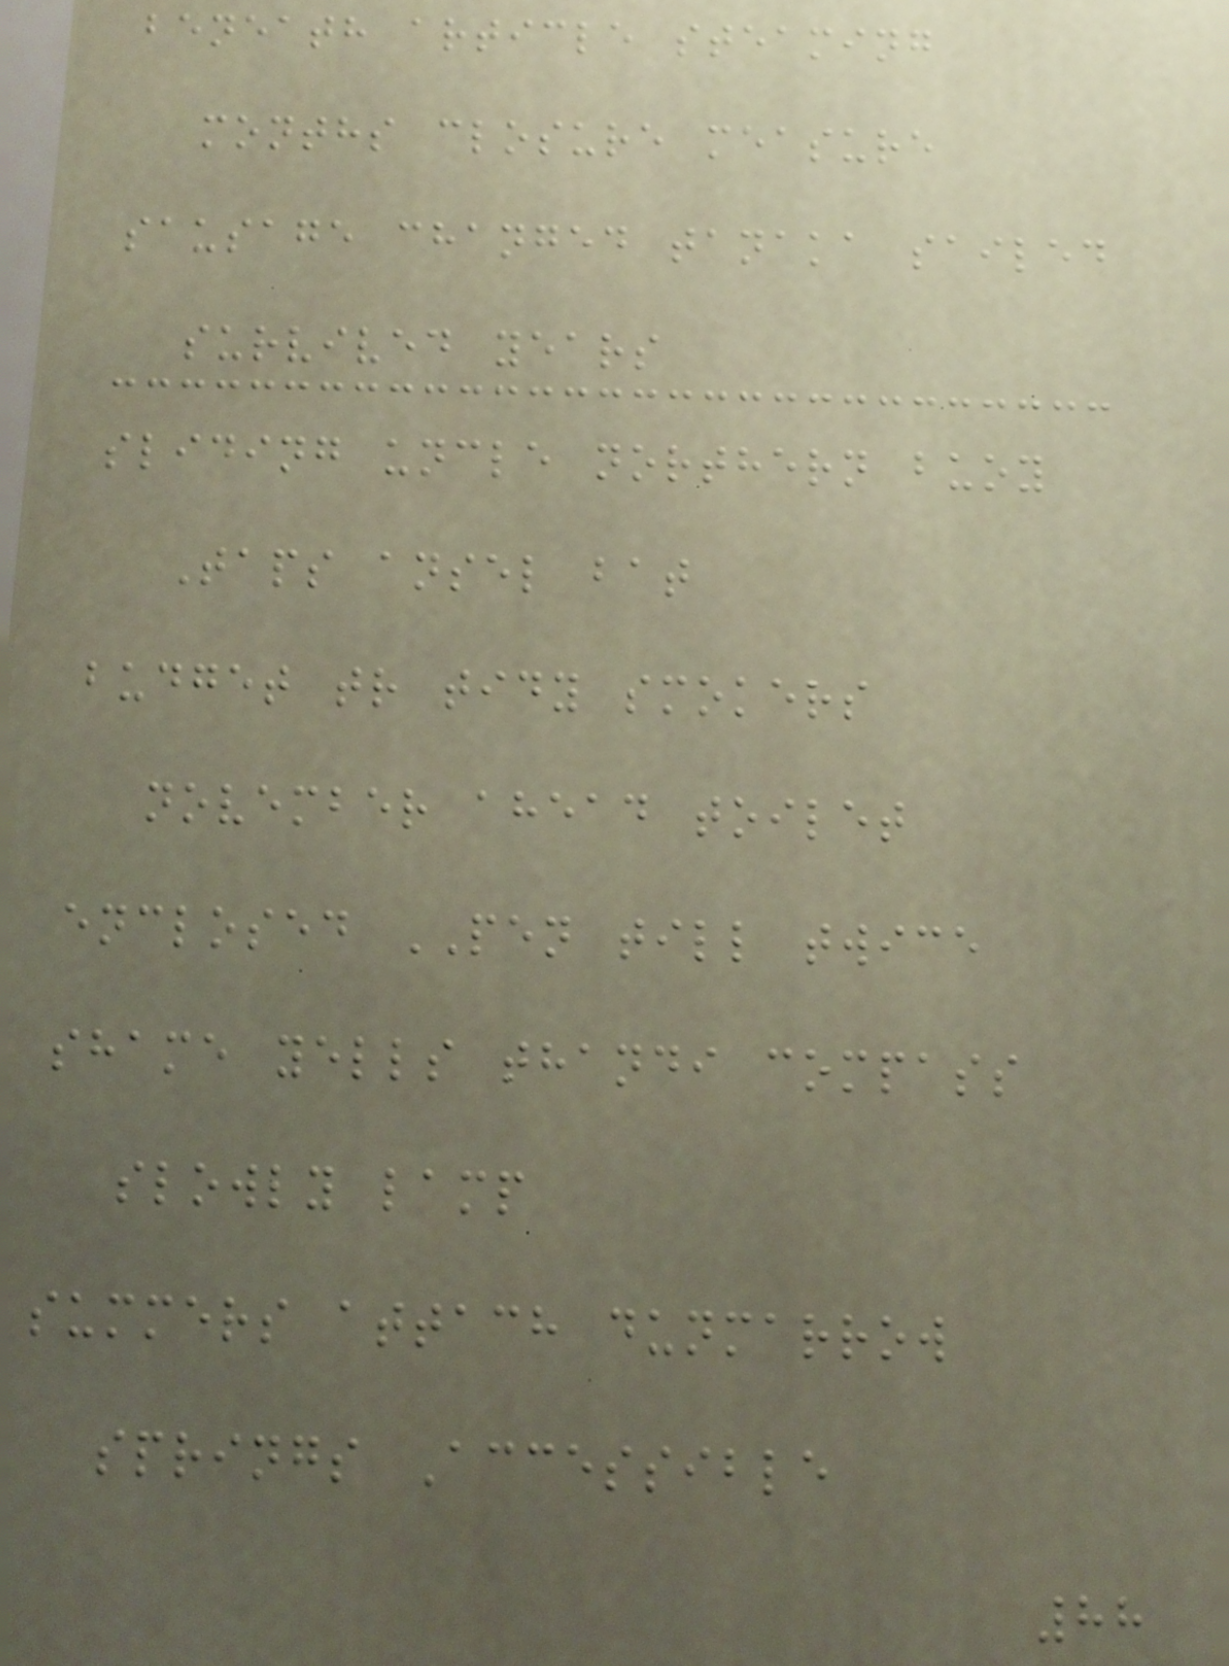beneath article steaming
months closure measure
sausage changed tanaka sailed
survived years
sliding uncle northern buoy
Taps ansel bat
budget tr tidy smokers
november ahead toilet
enclosed PEN till twice
shame yells thandi compass
slowly lamp
summers attach dunmarrow
springs Accessible
88
